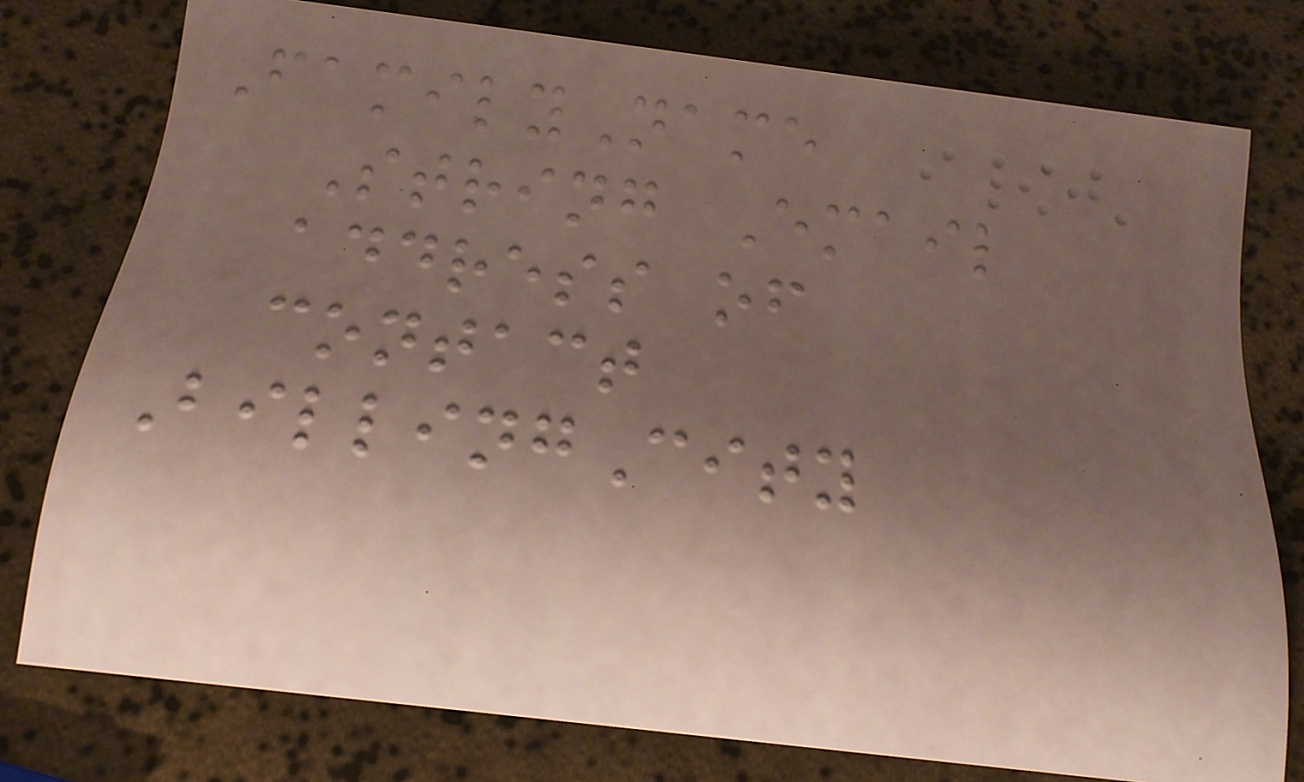FamilyName
String Email
address of
contact
BillingCity
